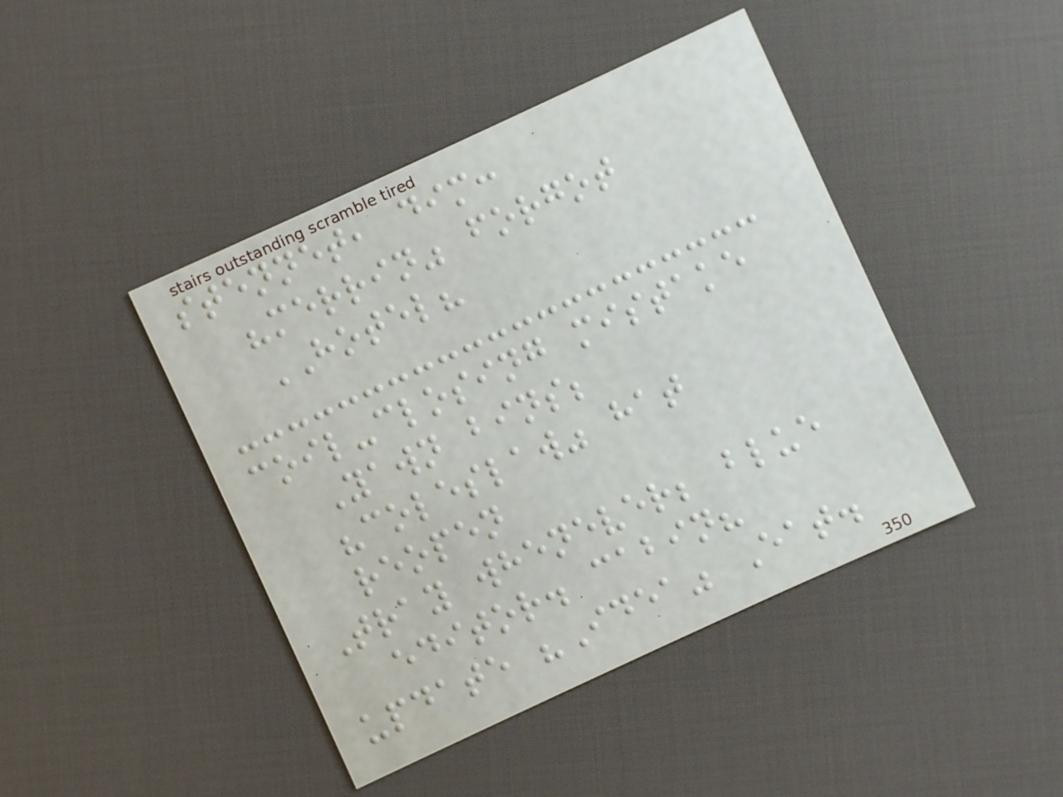stennet, dim:
"merrin" forgot
HOTEL?
coil-closing mistake
Yawn bins;
"coleslaw" hat
reopen
Tray whenever; blue
editor. cabin?
update "Idea" Eat.
